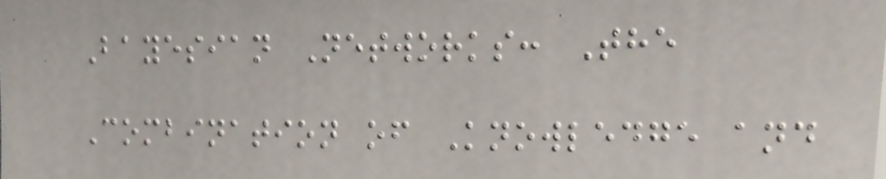Bayesian Networks: The
Combination of Knowledge and
